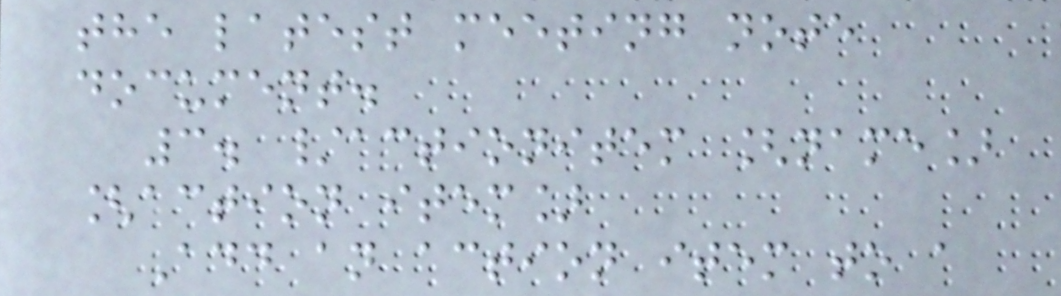the latest meeting note
document.
3. /actionitem [name]
[action item]
Add an action item to a
